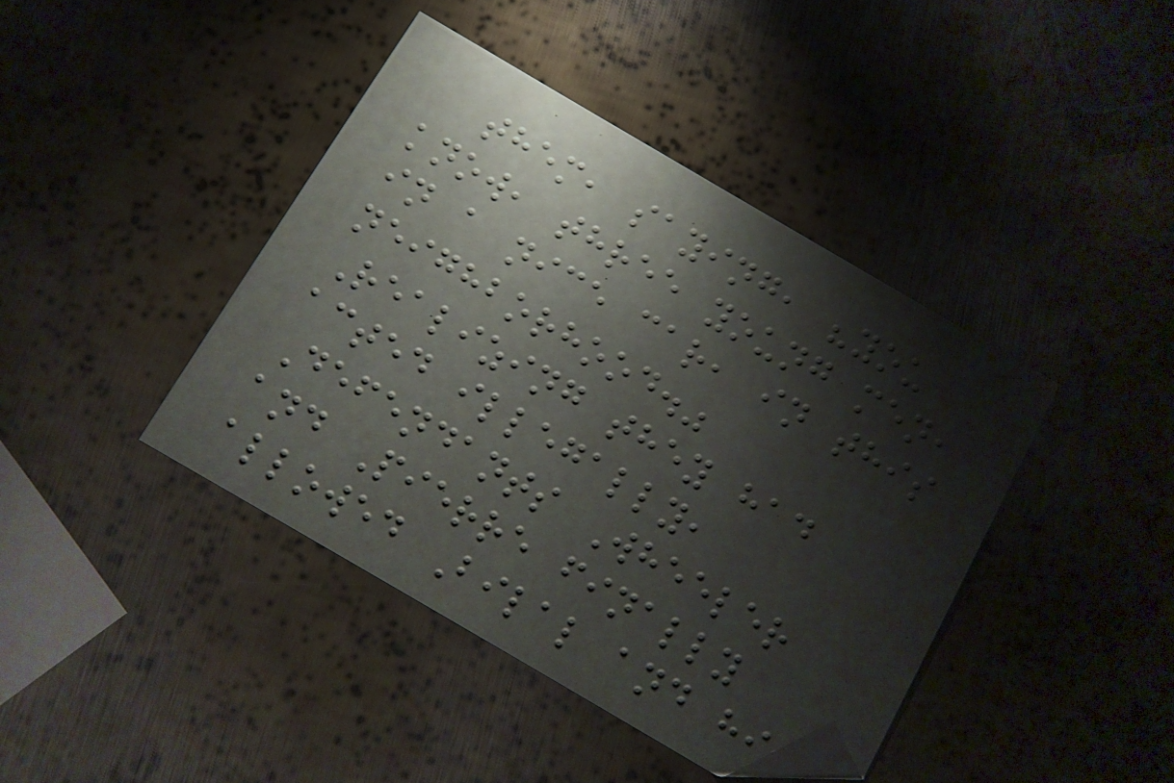them, saying, "you
know, three young men,
in a nice car, in this
neighborhood."
Realizing they had
acted illegally,
Defendants Wheeler
and Pierre finally
allowed Bilal and his
